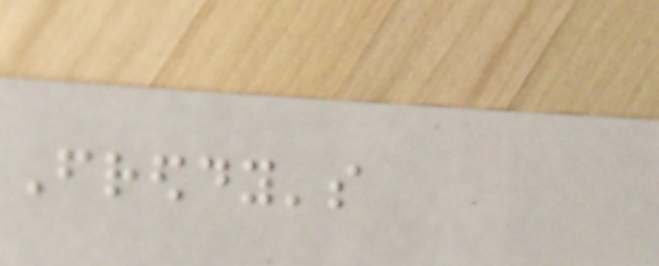Freddy's
